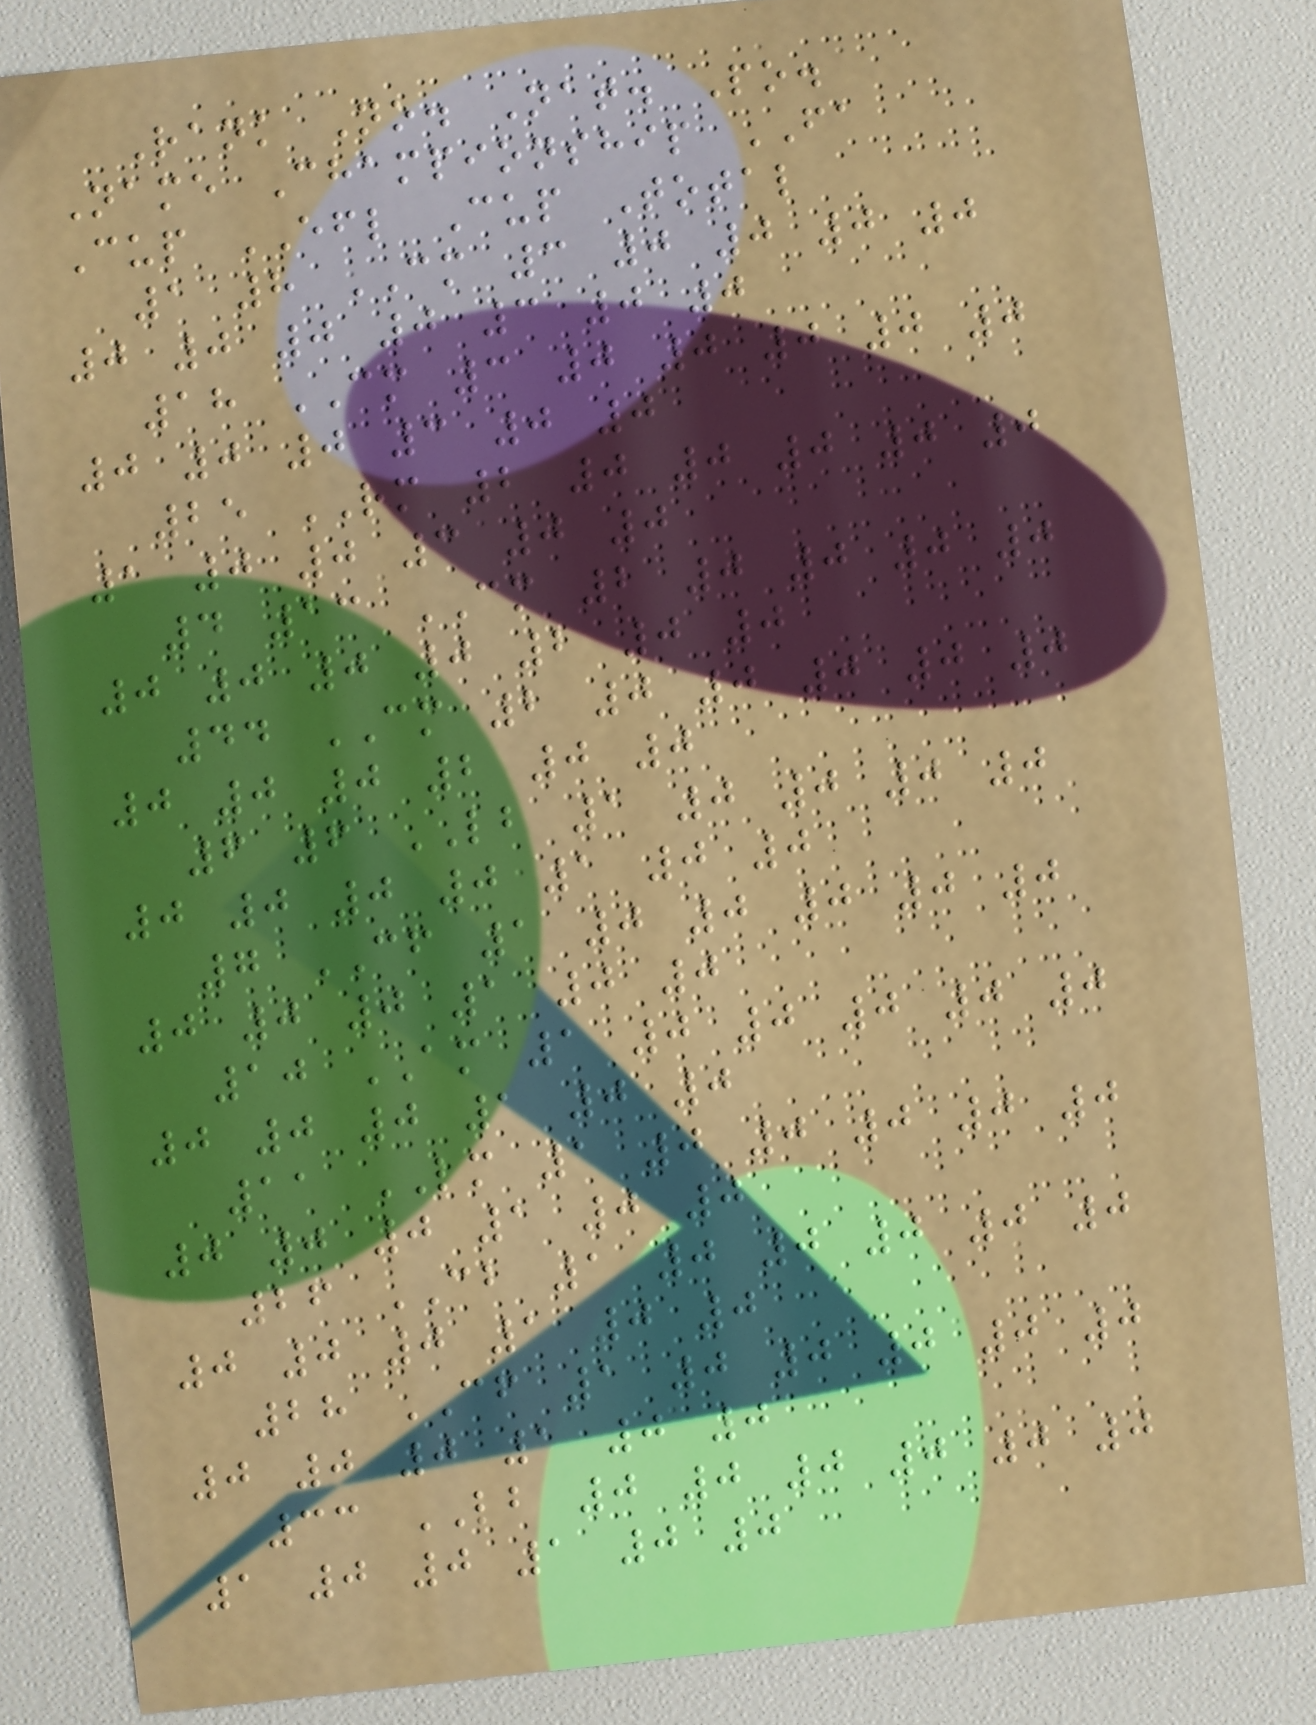Rank No. Nat. Po.
Name Championship FA
Cup EFL Cup Total
1 8 CM 3 0 0 0 0
0 0 0 0 3 0 0
18 CM 3 0 0 0 0 0
0 0 0 3 0 0
25 RM 2 0 0 0 0 0
1 0 0 3 0 0
4 13 CM 2 0 0 0 0
0 0 0 0 2 0 0
44 CM 2 0 0 0 0 0
0 0 0 2 0 0
6 6 LB 1 0 0 0 0
0 0 0 0 1 0 0
7 CF 1 0 0 0 0 0
0 0 0 1 0 0
10 AM 1 0 0 0 0 0
0 0 0 1 0 0
11 LM 1 0 0 0 0 0
0 0 0 1 0 0
26 CB 1 0 0 0 0 0
0 0 0 1 0 0
28 CF 1 0 0 0 0 0
0 0 0 1 0 0
33 LB 0 0 0 0 0 0
1 0 0 1 0 0
